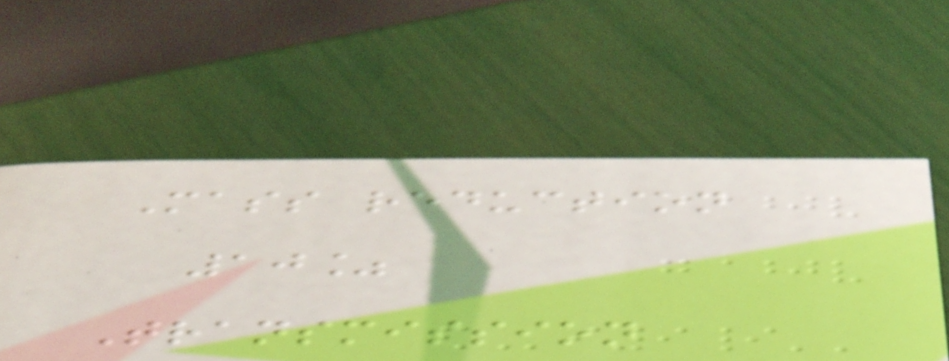Mass reduction
10%
Transmission
